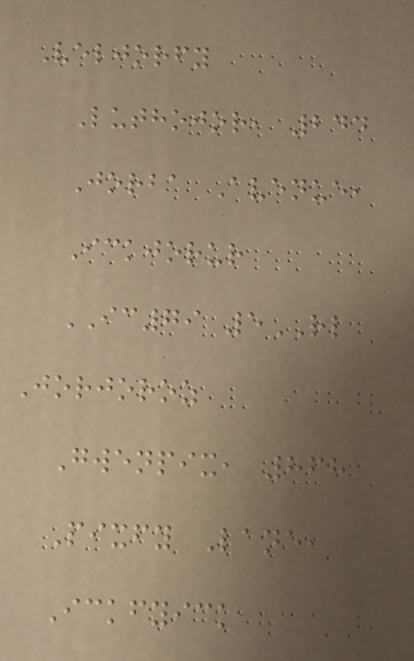Veljorfy
Luthojor, 244
Jorba Avenue,
Ickjorur
IC79 5RL
Jorjoroz
Gwenpix, 868
Pixfy Lane,
Ickfyick
